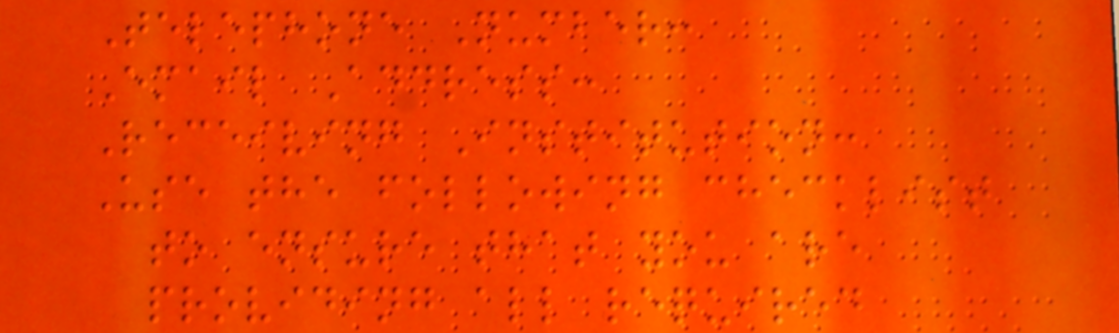Telephone Number:
Email Address:
Receiving Institution:
Use the following checklist
to ensure that you are
providing all required
